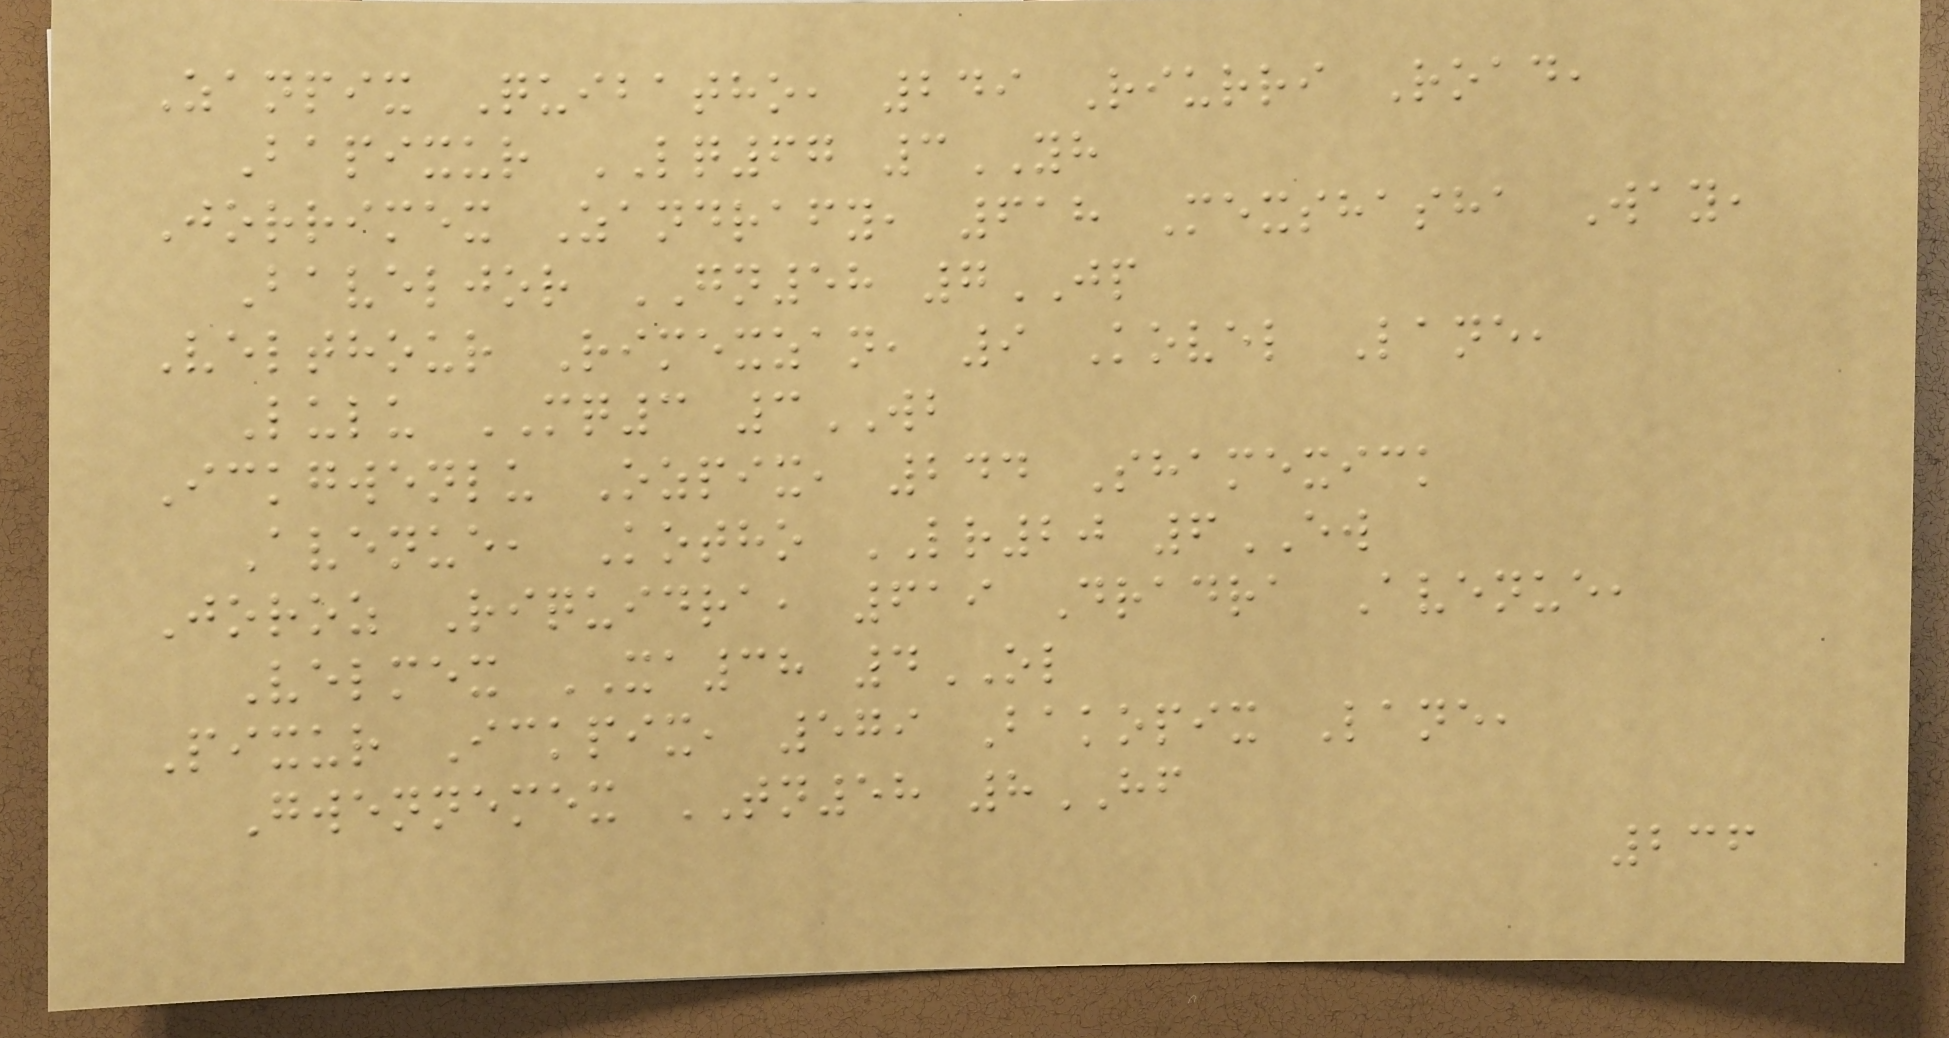Zanpix Quibatho, 249 Riurri Road,
Bapixur LQ67 3YH
Jorrimex Zandrafy, 618 Mexshasha Way,
Baveljor GN58 7JP
Velthour Rimexzan, 9 Kovel Lane,
Lulu MQ3 3WB
Ickgwenlu Ozpix, 244 Shamexick
Avenue, Kotho LR20 6EW
Joroz Riquidra, 619 Dradra Avenue,
Velmex XA38 4OL
Pixur Ickpix, 579 Bakopix Lane,
Gwennemex TN58 8HF
236
